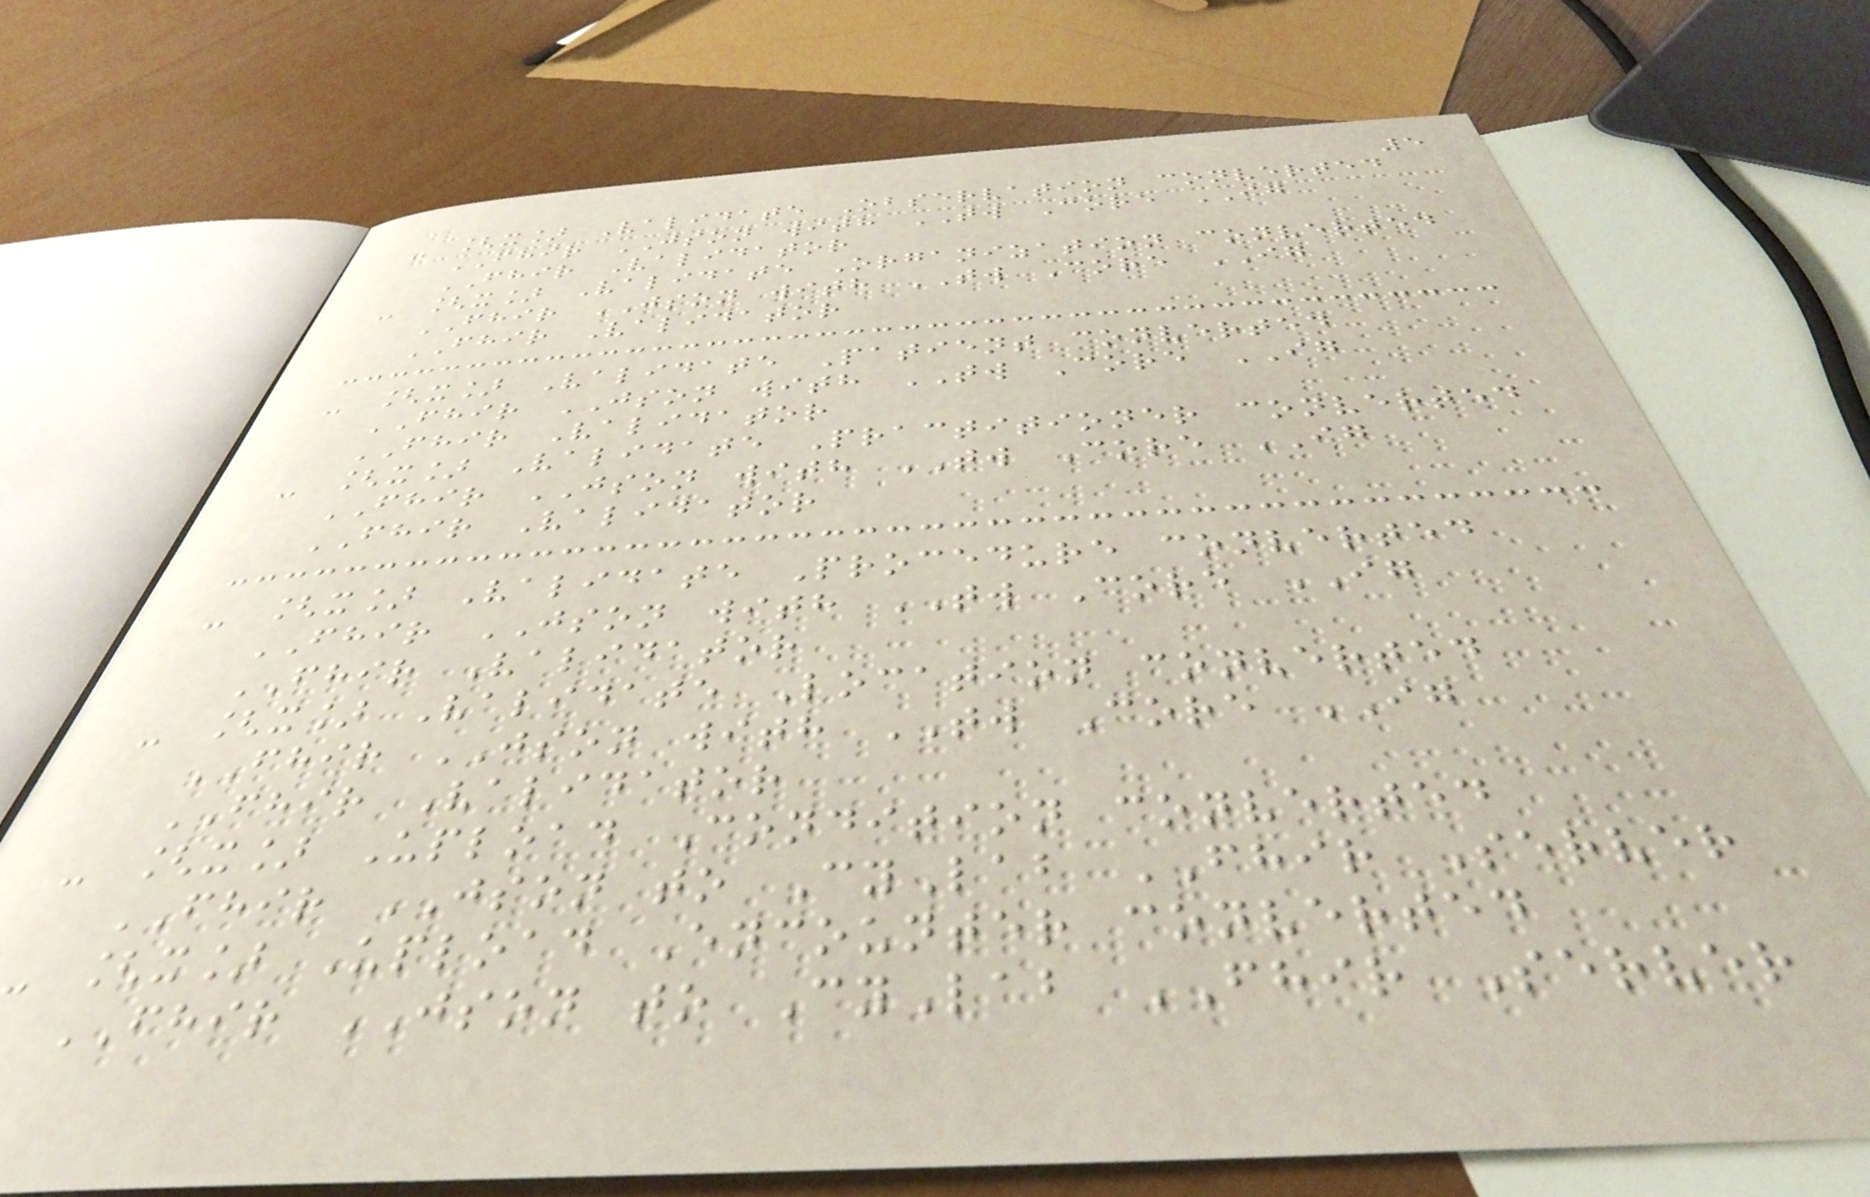5
- [x] Validate Observation converted
FHIR JSON with TW Core IG
FHIR Validator
- [x] Validate Organization converted
FHIR JSON with TW Core IG
FHIR Validator
- [x] Validate Patient converted
FHIR JSON with TW Core IG
FHIR Validator
- [x] Validate Practitioner converted
FHIR JSON with TW Core IG
FHIR Validator
- [x] Validate Procedure converted
FHIR JSON with TW Core IG
FHIR Validator
- [x] Validate Location converted
FHIR JSON with TW Core IG
FHIR Validator
- [x] Upload Condition converted
FHIR JSON to CyLab FHIR Server
- [x] Upload Encounter converted
FHIR JSON to CyLab FHIR Server
